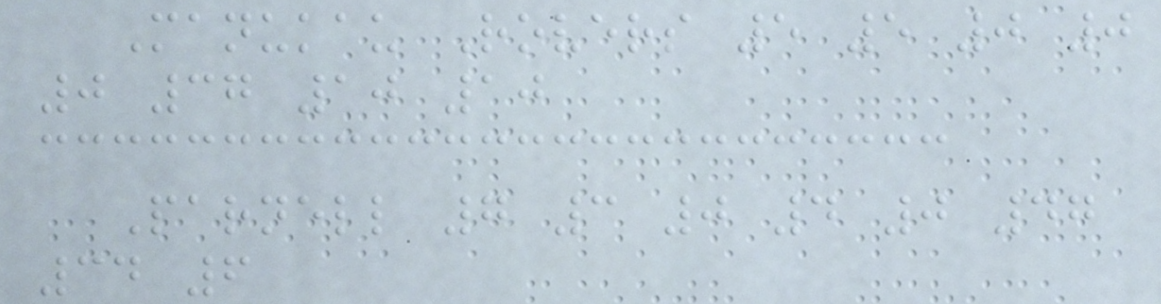Manukau Rovers 5 5 0 0
0 37 10 10
Parnell 7 3 0 4 0 47
34 6
